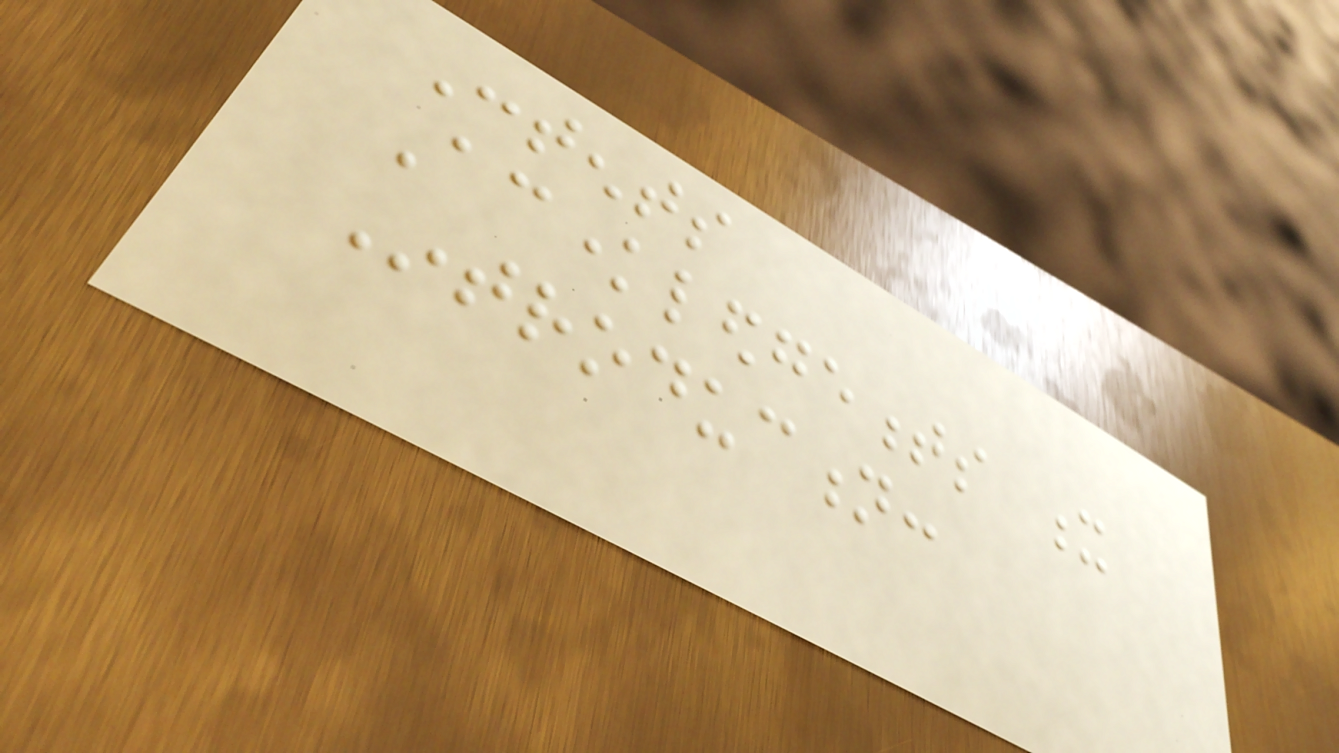Contents
Acknowledgements x
Introduction:
